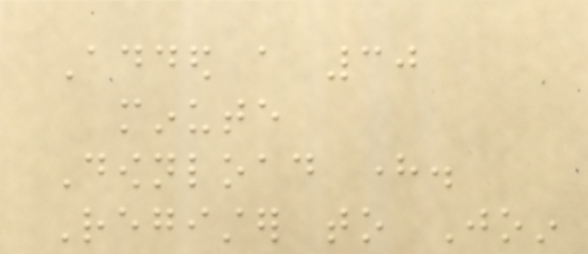Added a 30
minute
Download here.
Register to Join
